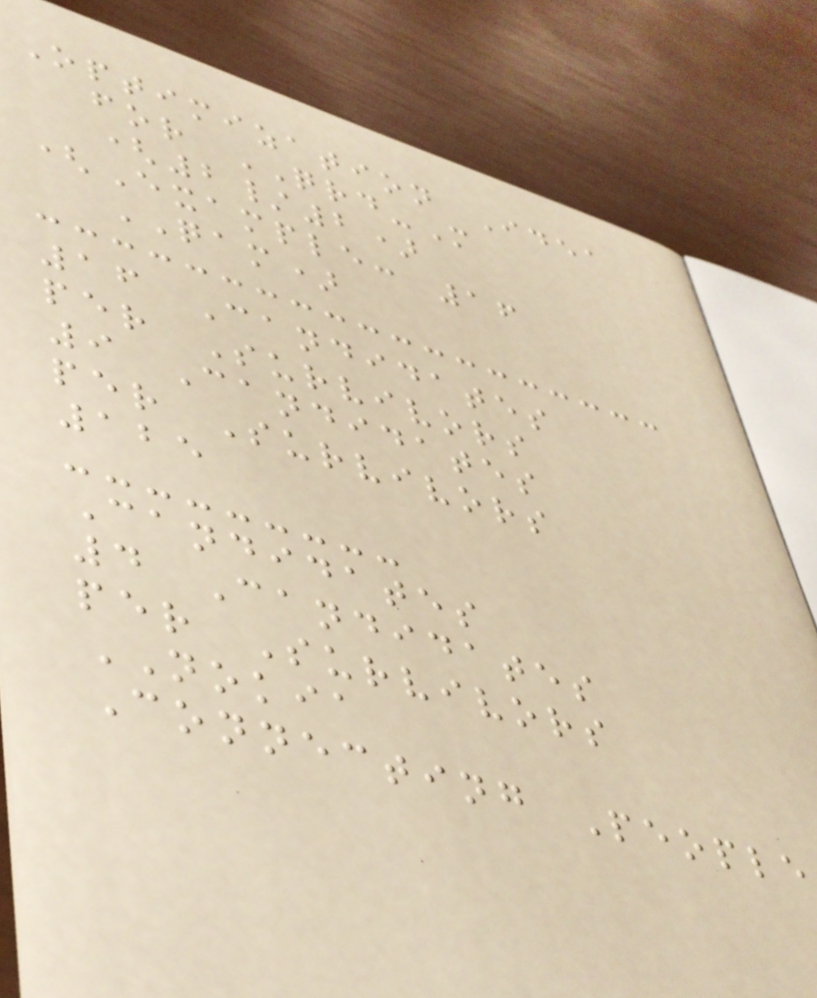Optimization Idea
for QRD-M
(2/2)
(Example: 16
QAM)
16 Candidates
per Survivors
9 Candidates
per Survivors
125
Candidates
4 Candidates
per Survivors
NOKIA
Connecting People
